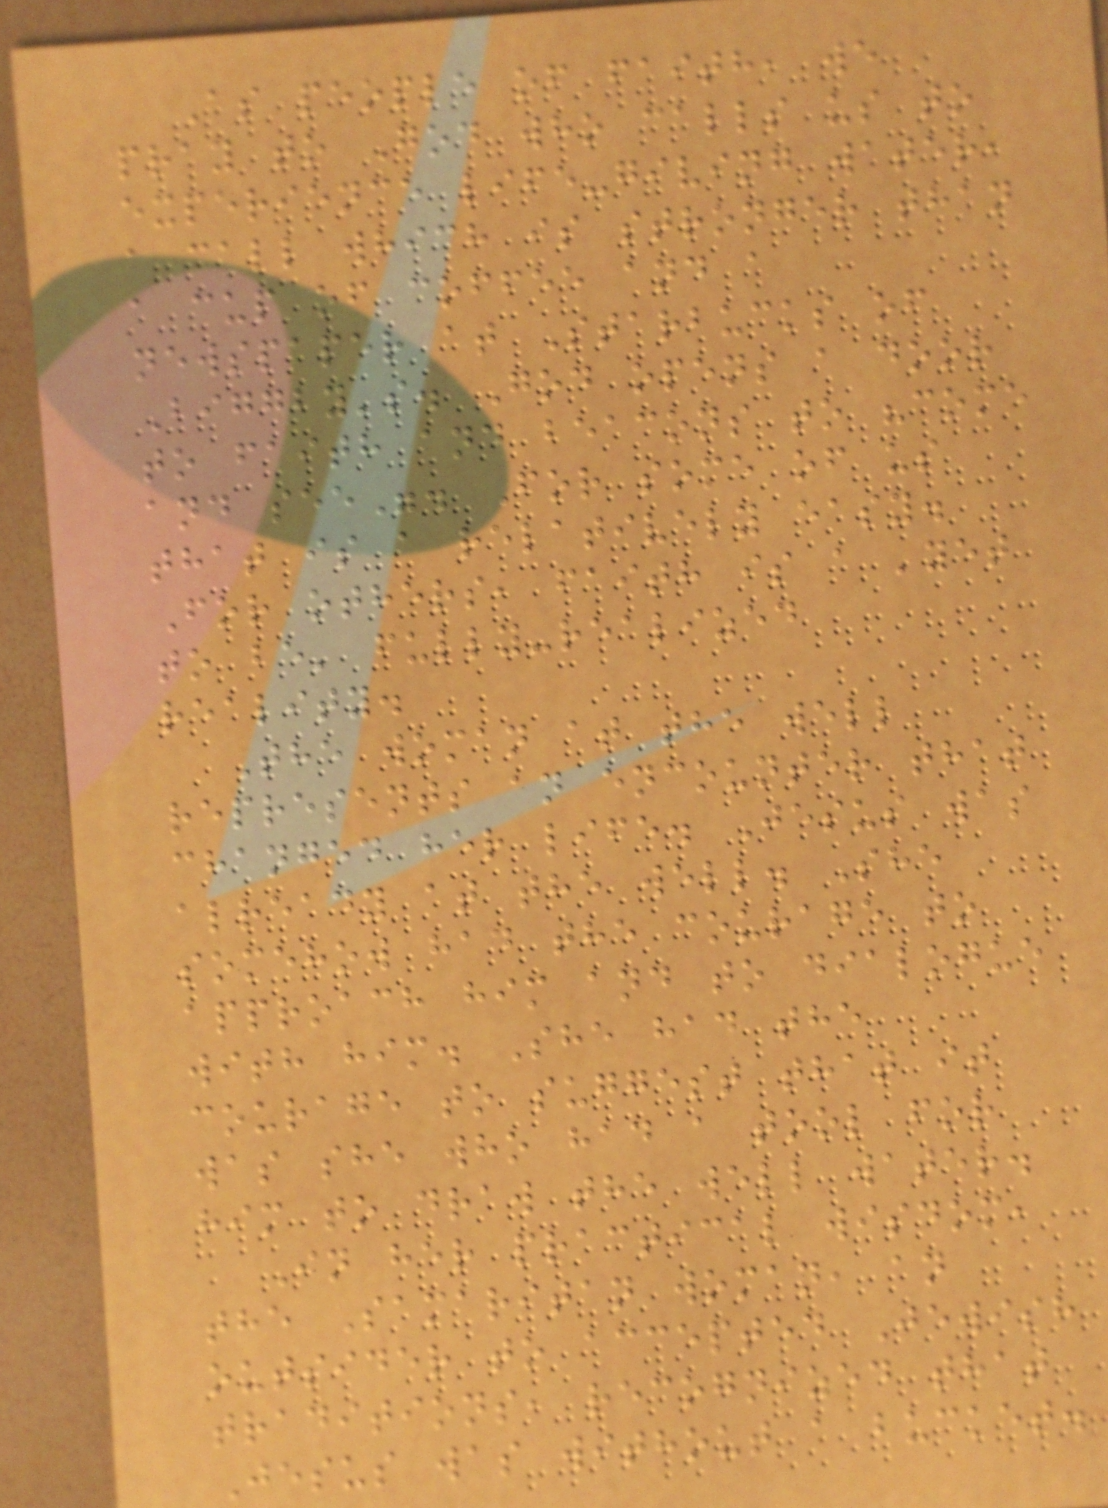As people of faith, we
pray to God who calls us to
experience life-giving water,
a call which is stronger than
a cup of coffee and a
newspaper at Starbucks of
Biggby's. God opens a door
to faith and beacons to "come
and see". For some of us
that is a relatively easy.
For others, faith is a 'yet
to be' fully-realized
reality.
The woman at the well
represents an encounter that
changed her life. Jesus was
already at the well. She
somehow had the courage to
approach him and to dialogue
with him. She had the
courage to suggest that it
was she who had a tool for
him to draw the well water.
In her practical wisdom,
the Samaritan woman, an
outsider to accepted Jewish
traditions, recognized that
Jesus was without a bucket.
